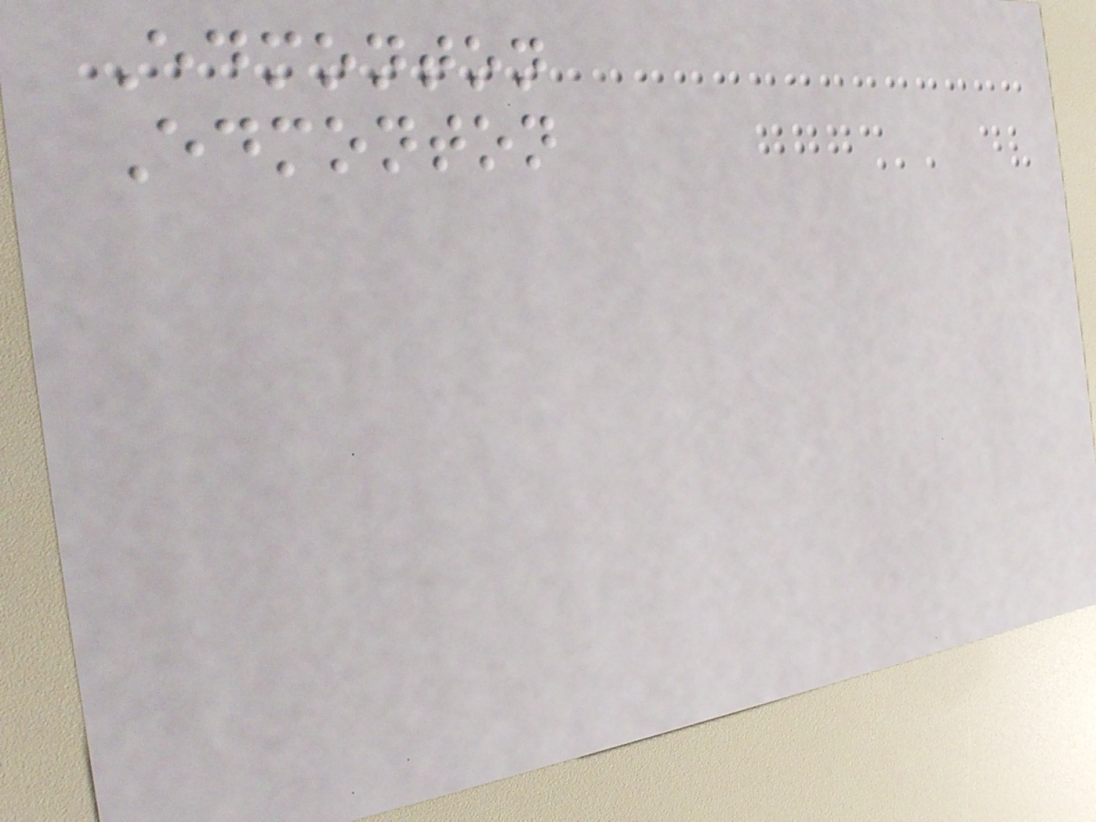Edmonton
Edmonton
